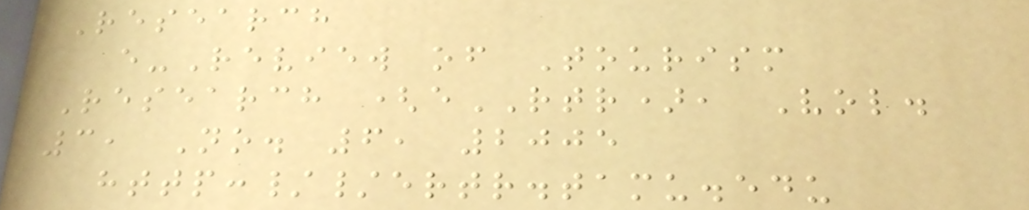Research
e-Review of Tourism
Research (eRTR), Vol.
3, No. 6, 2005
http://ertr.tamu.edu
